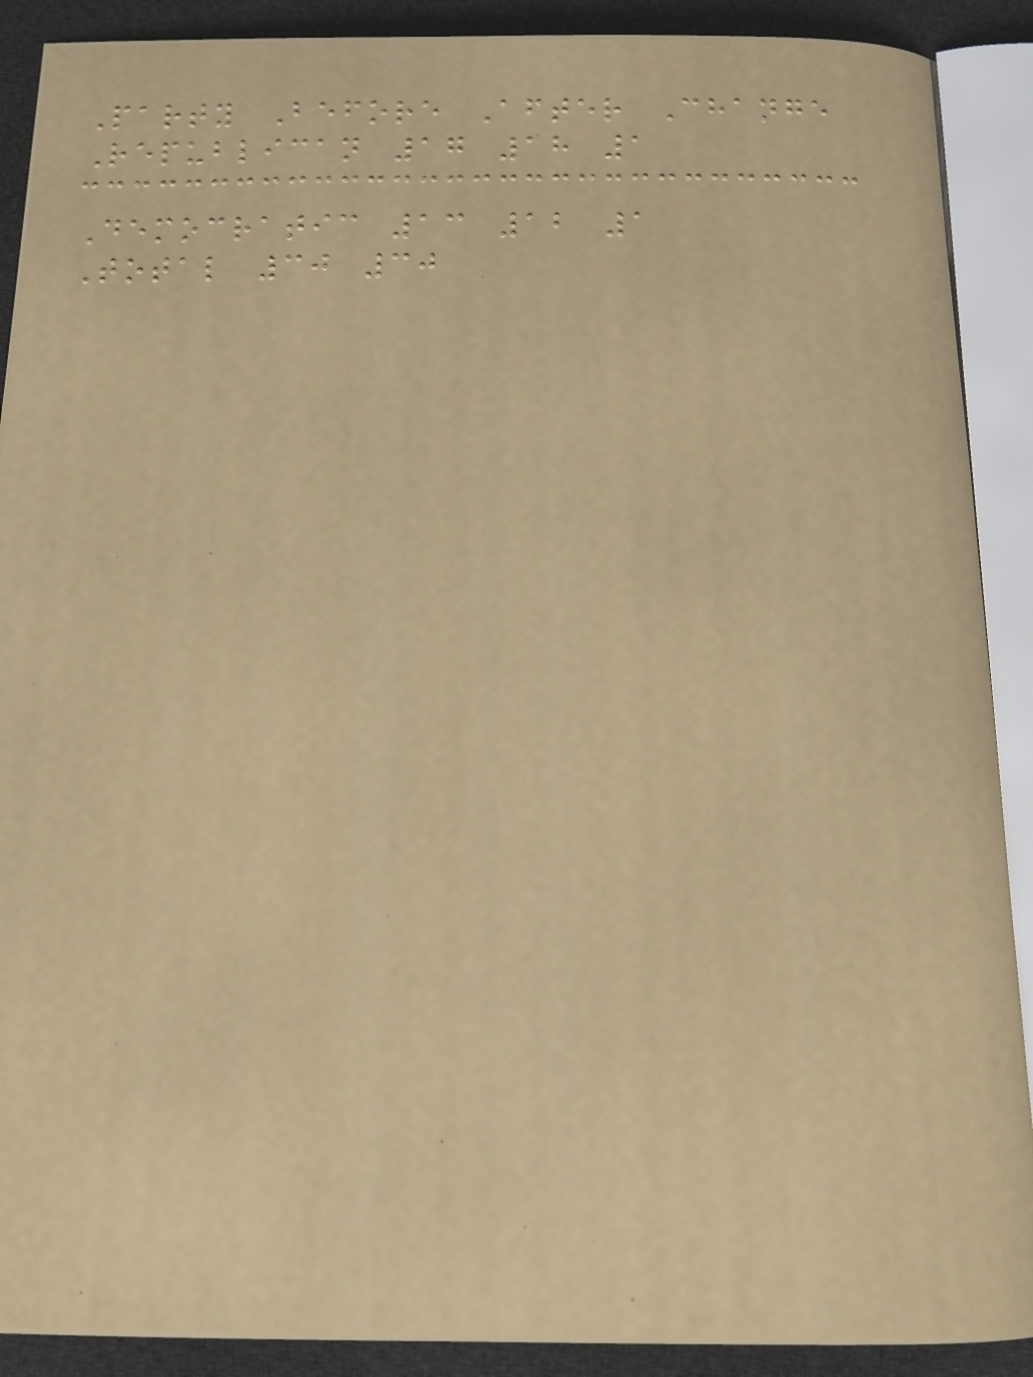Party Before After Change
Republican 17 18 1
Democratic 13 12 1
Total 30 30
